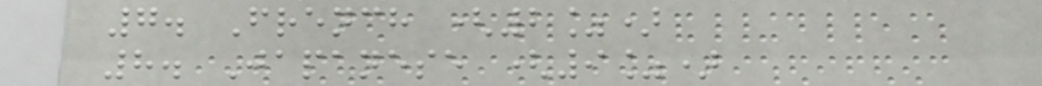7. French (2%)
8. Japanese (9%)
